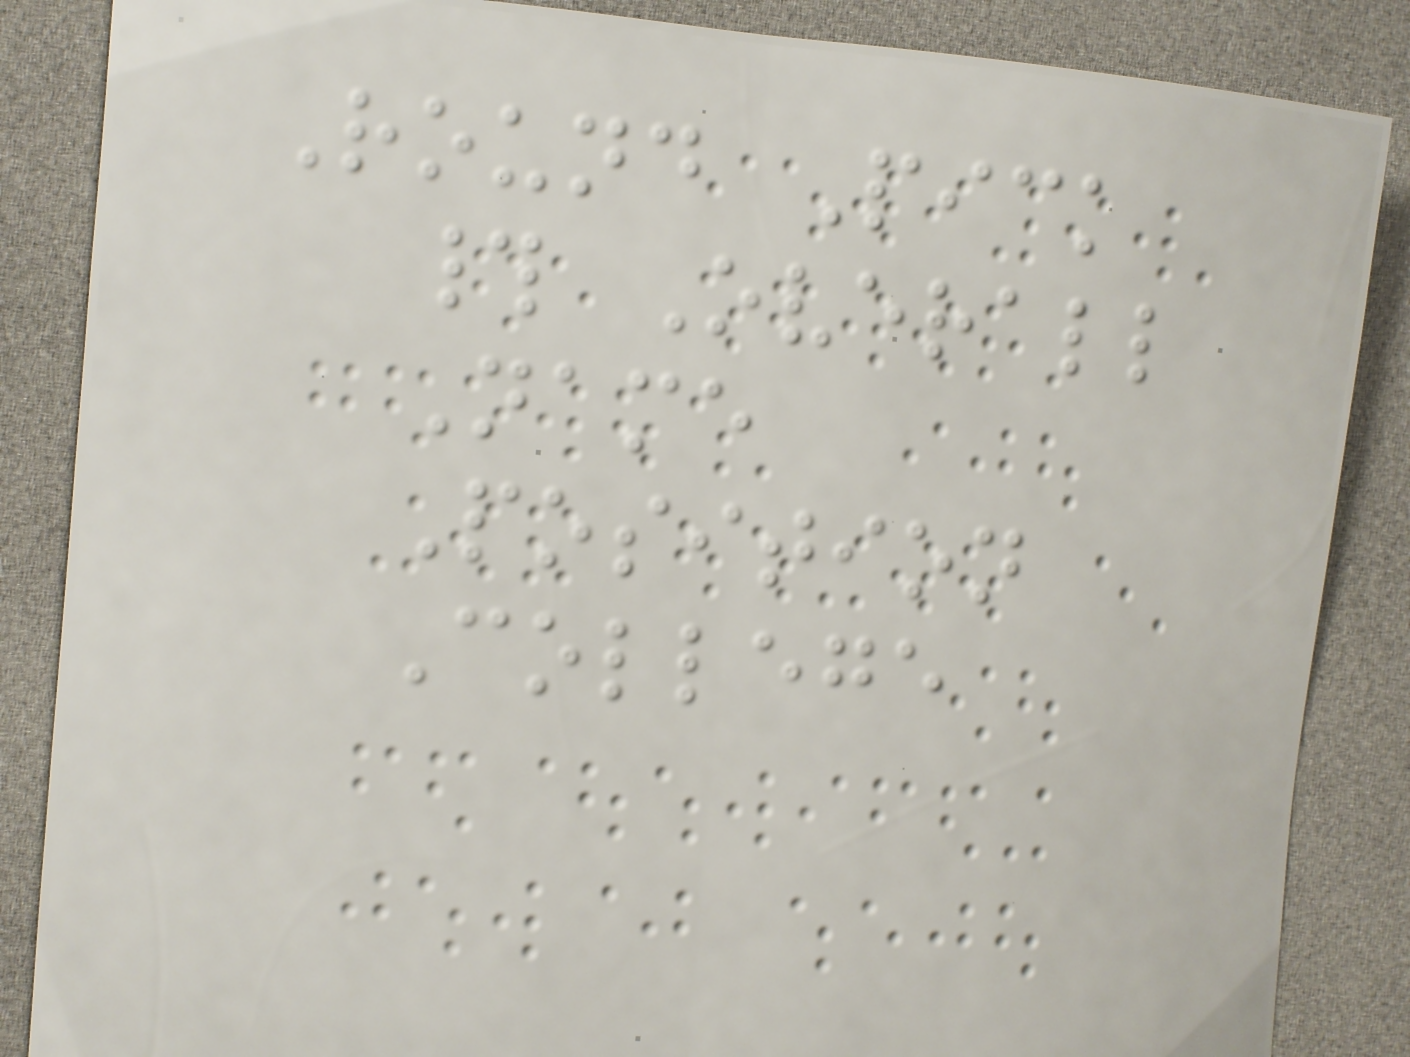Round Pick
# Overall
Name
Position
College
